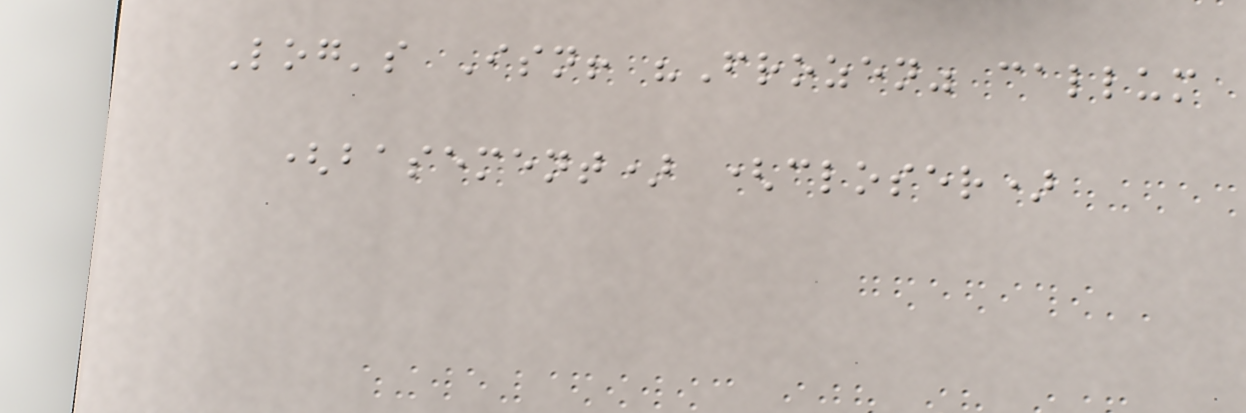Log's Isn! "Frozen" callum
(basement) (closer)
